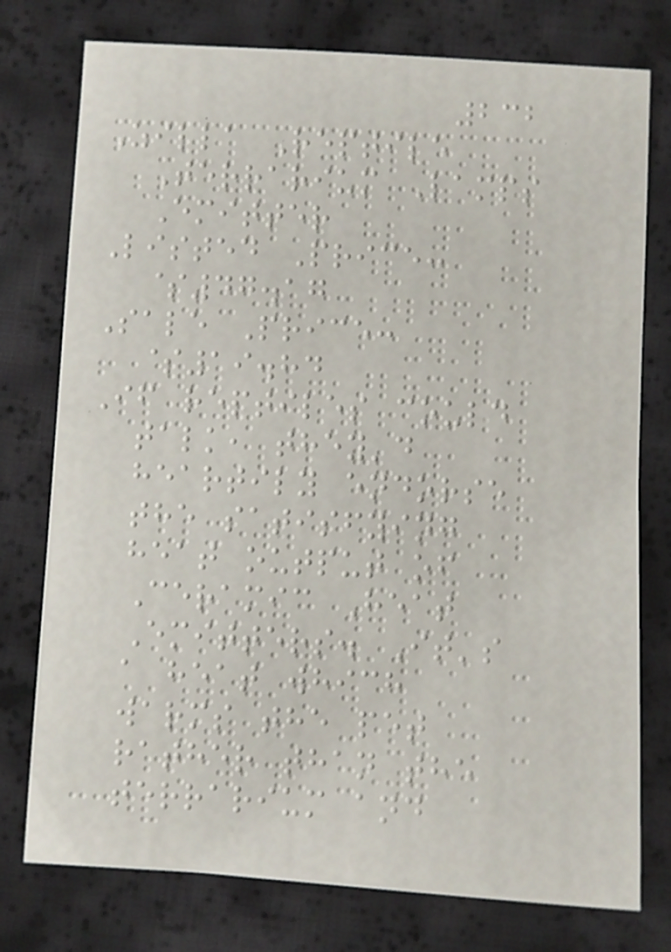232
Zilla Reptile
Terrarium Lamps
Emitter
Listed Price:
$47.17
Sale Price:
$19.84
If reptiles could
talk, they'd
heartily endorse
the satisfying
heat output of
Ceramic Heat
Emitters. It's
a heat which
warms the pet
rather than the
terrarium and
